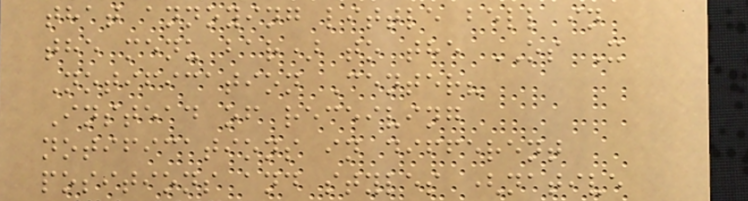that annoying little bell in
the menu bar) to the OS X
Notification Center?
Instead of receiving
notifications in different
positions and styles (native
